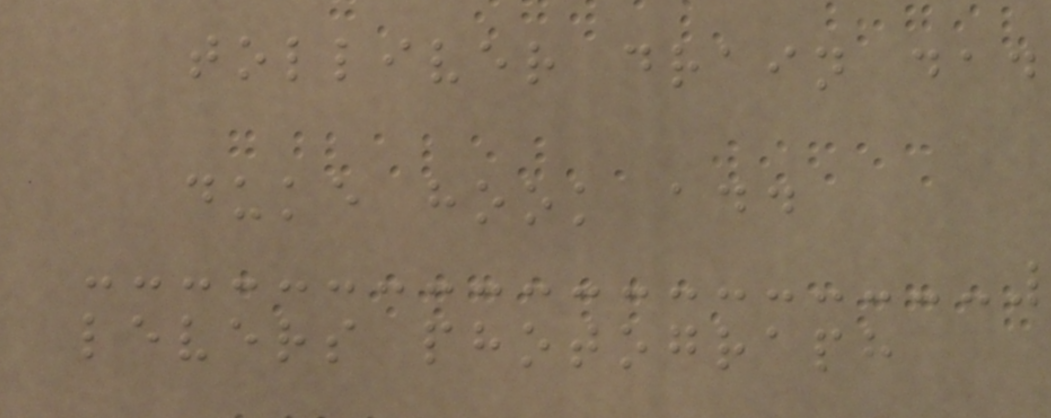tolliver drain dad
duke hook add
levers photograph
